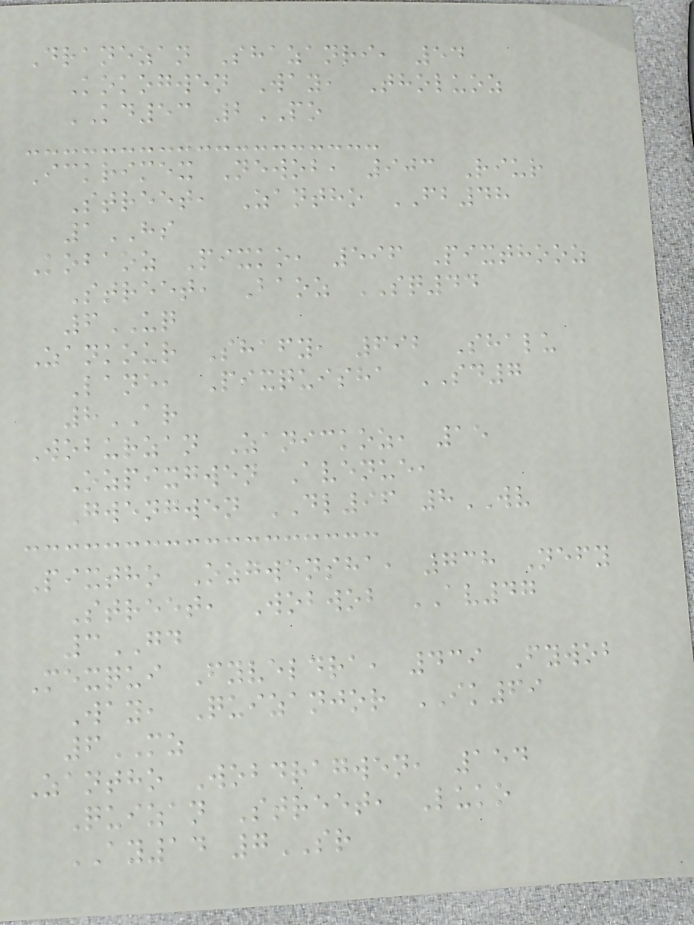Dranezan Shazanri, 54
Kokogwen Way, Tholuoz
KD53 2PO
Ickrimex Newob, 903 Riur
Street, Zantho FB48
1HS
Kobaoz Pixko, 596 Pixthooz
Street, Baoz SQ44
6UQ
Zankour Shafy, 692 Shalu
Lane, Pixquisha SD7
8AR
Woburzan Zanickoz, 15
Ozpixgwen Avenue,
Gwengwen DL96 8WV
Pixtho Ozgwensha, 738 Nefy
Street, Wobwob AV47
3GD
Mexqui Fyveldra, 439 Fywob
Way, Quizanjor IK69
6MZ
Zantho Wobdragwen, 154
Quizan Street, Luko
AY14 7SR
